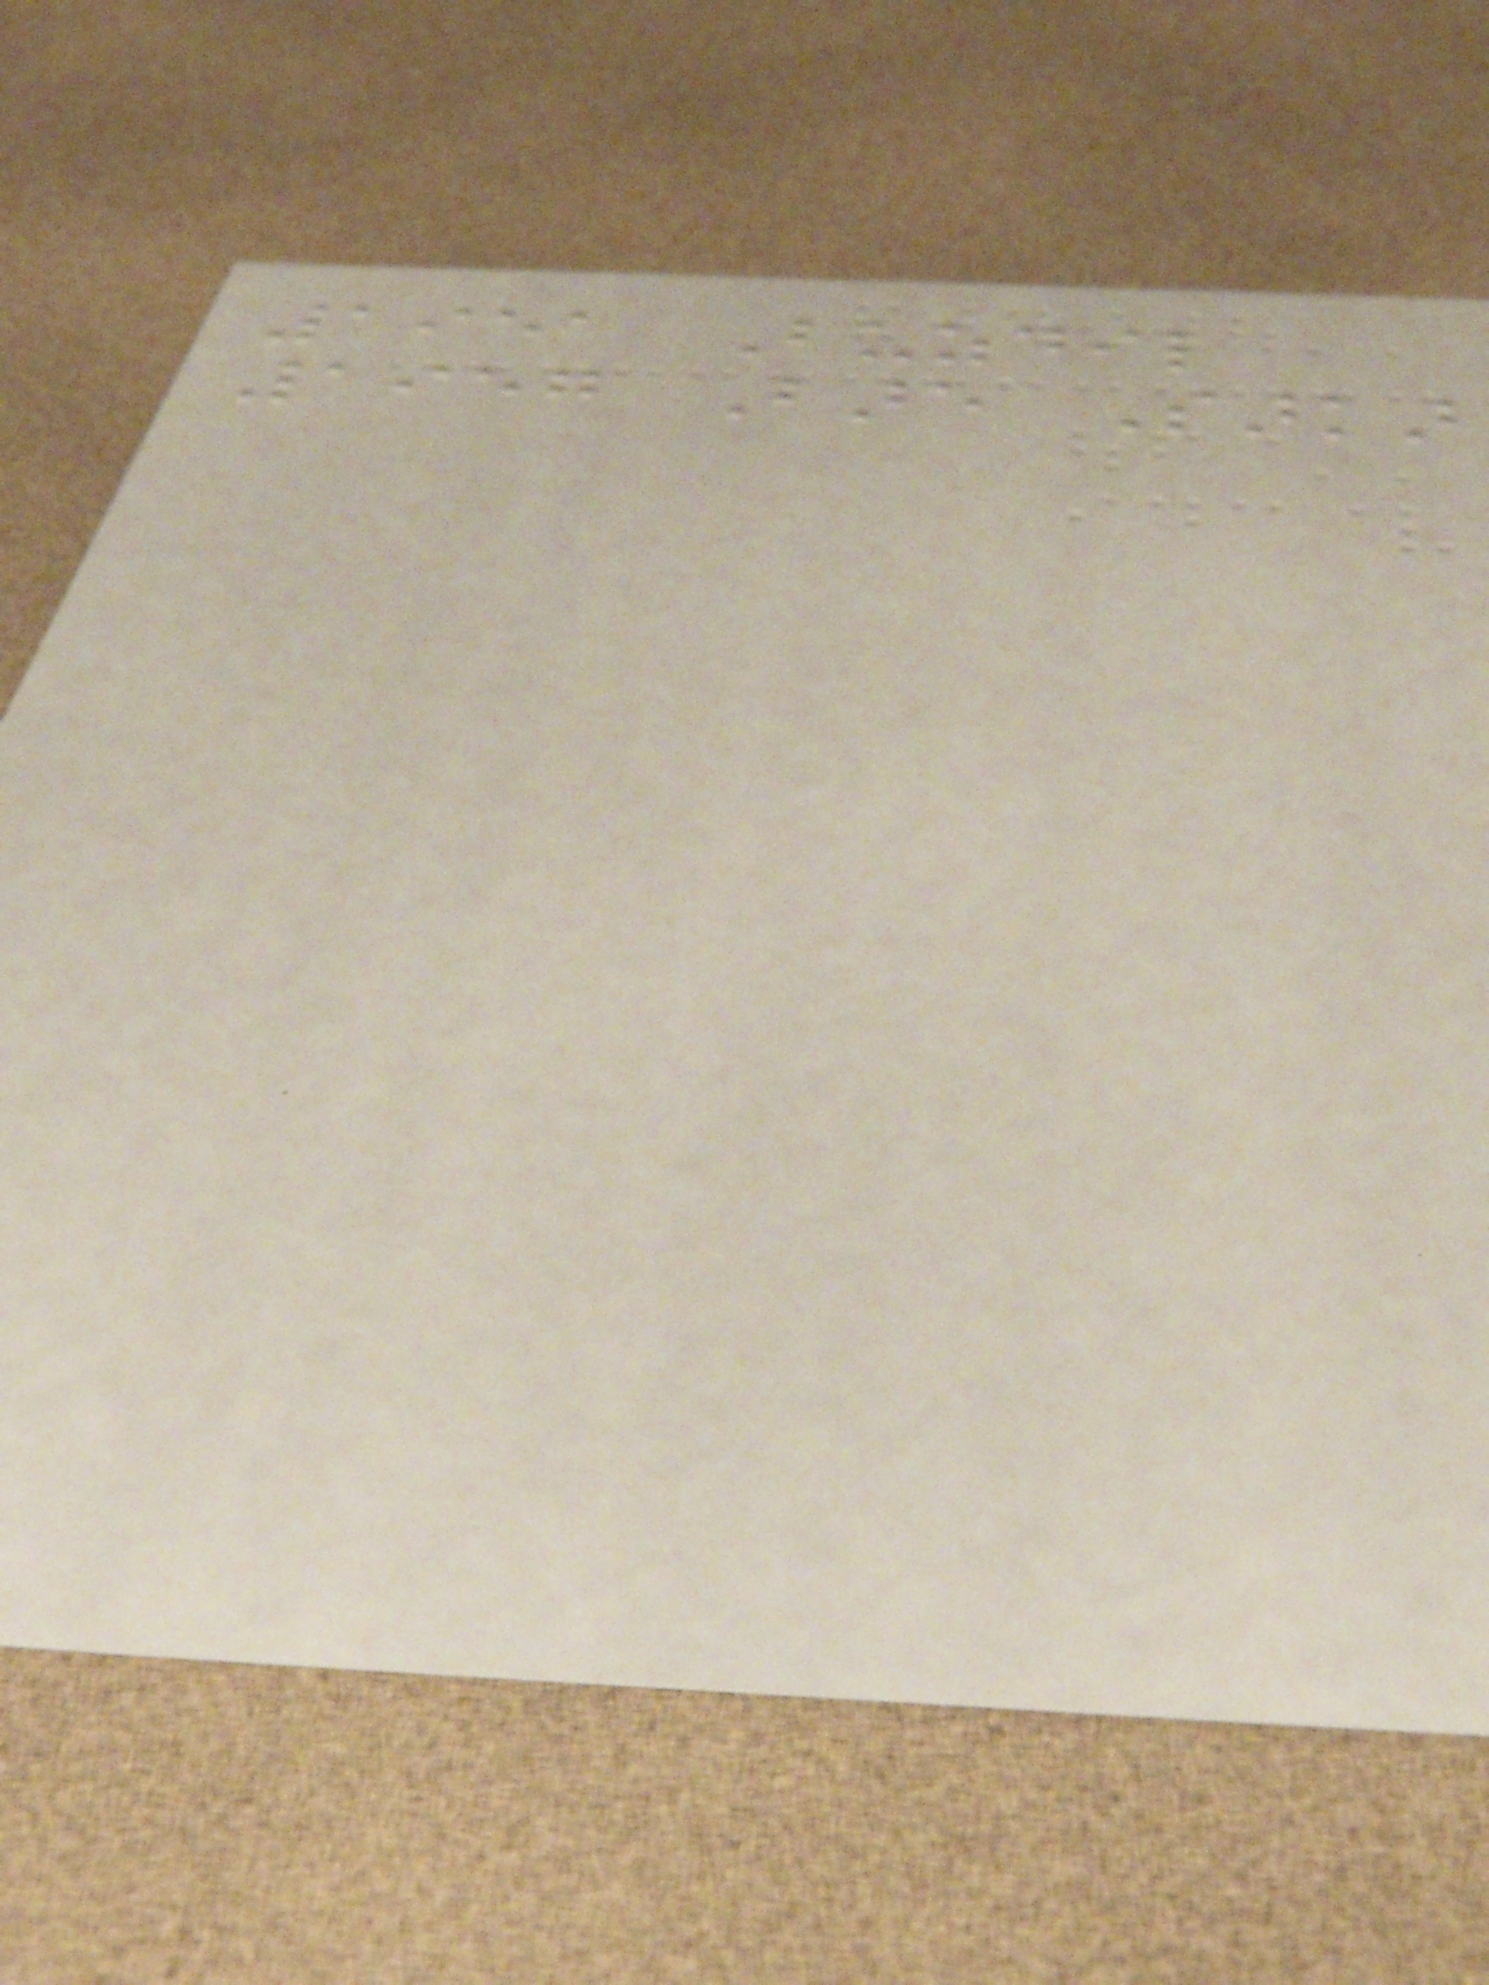1951 Buzdil
1957 Bare Sarkar
